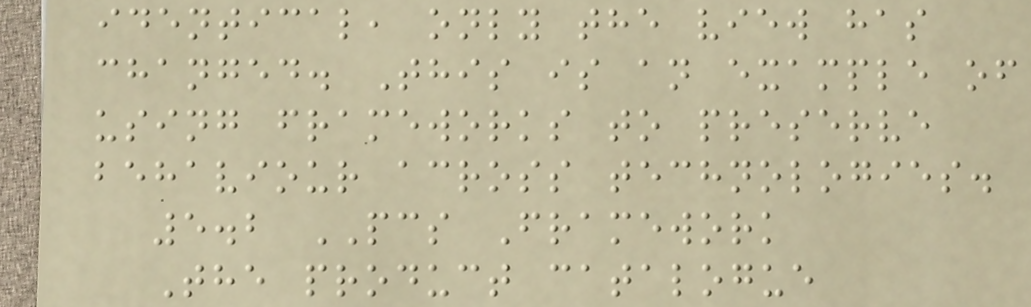identical, only the view has
changed. This is an example of
using frameworks to preserve
behaviour across technologies.
5.2 PCS Framework
The product catalogue
